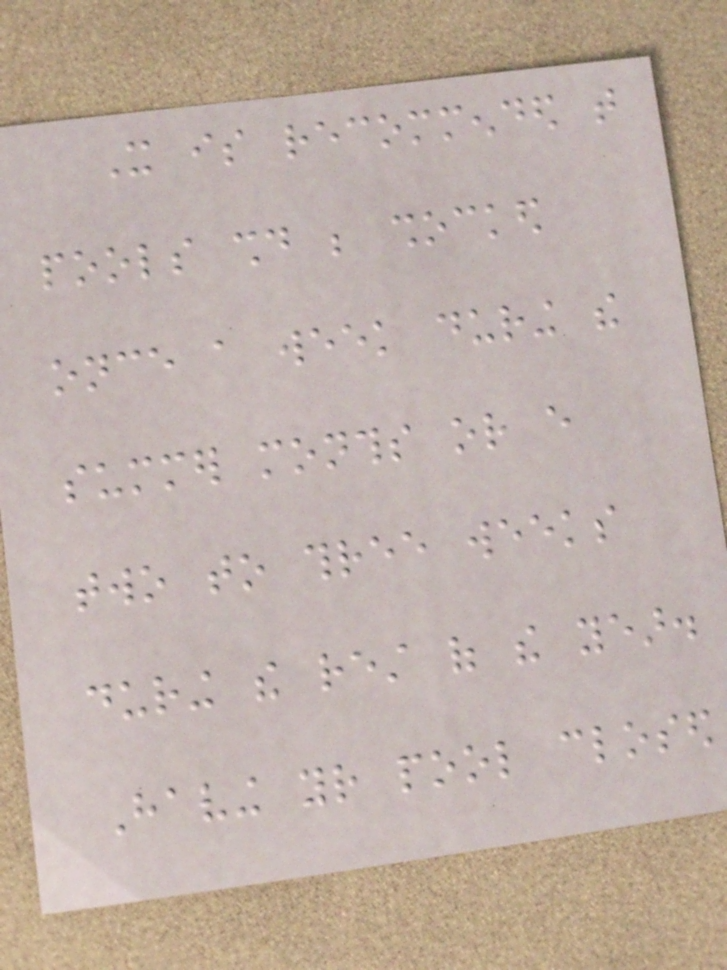It is recommended that
pools should be shocked
once a week during the
summer months or every
two to three weeks
during the rest of the year.
Having your pool closed
